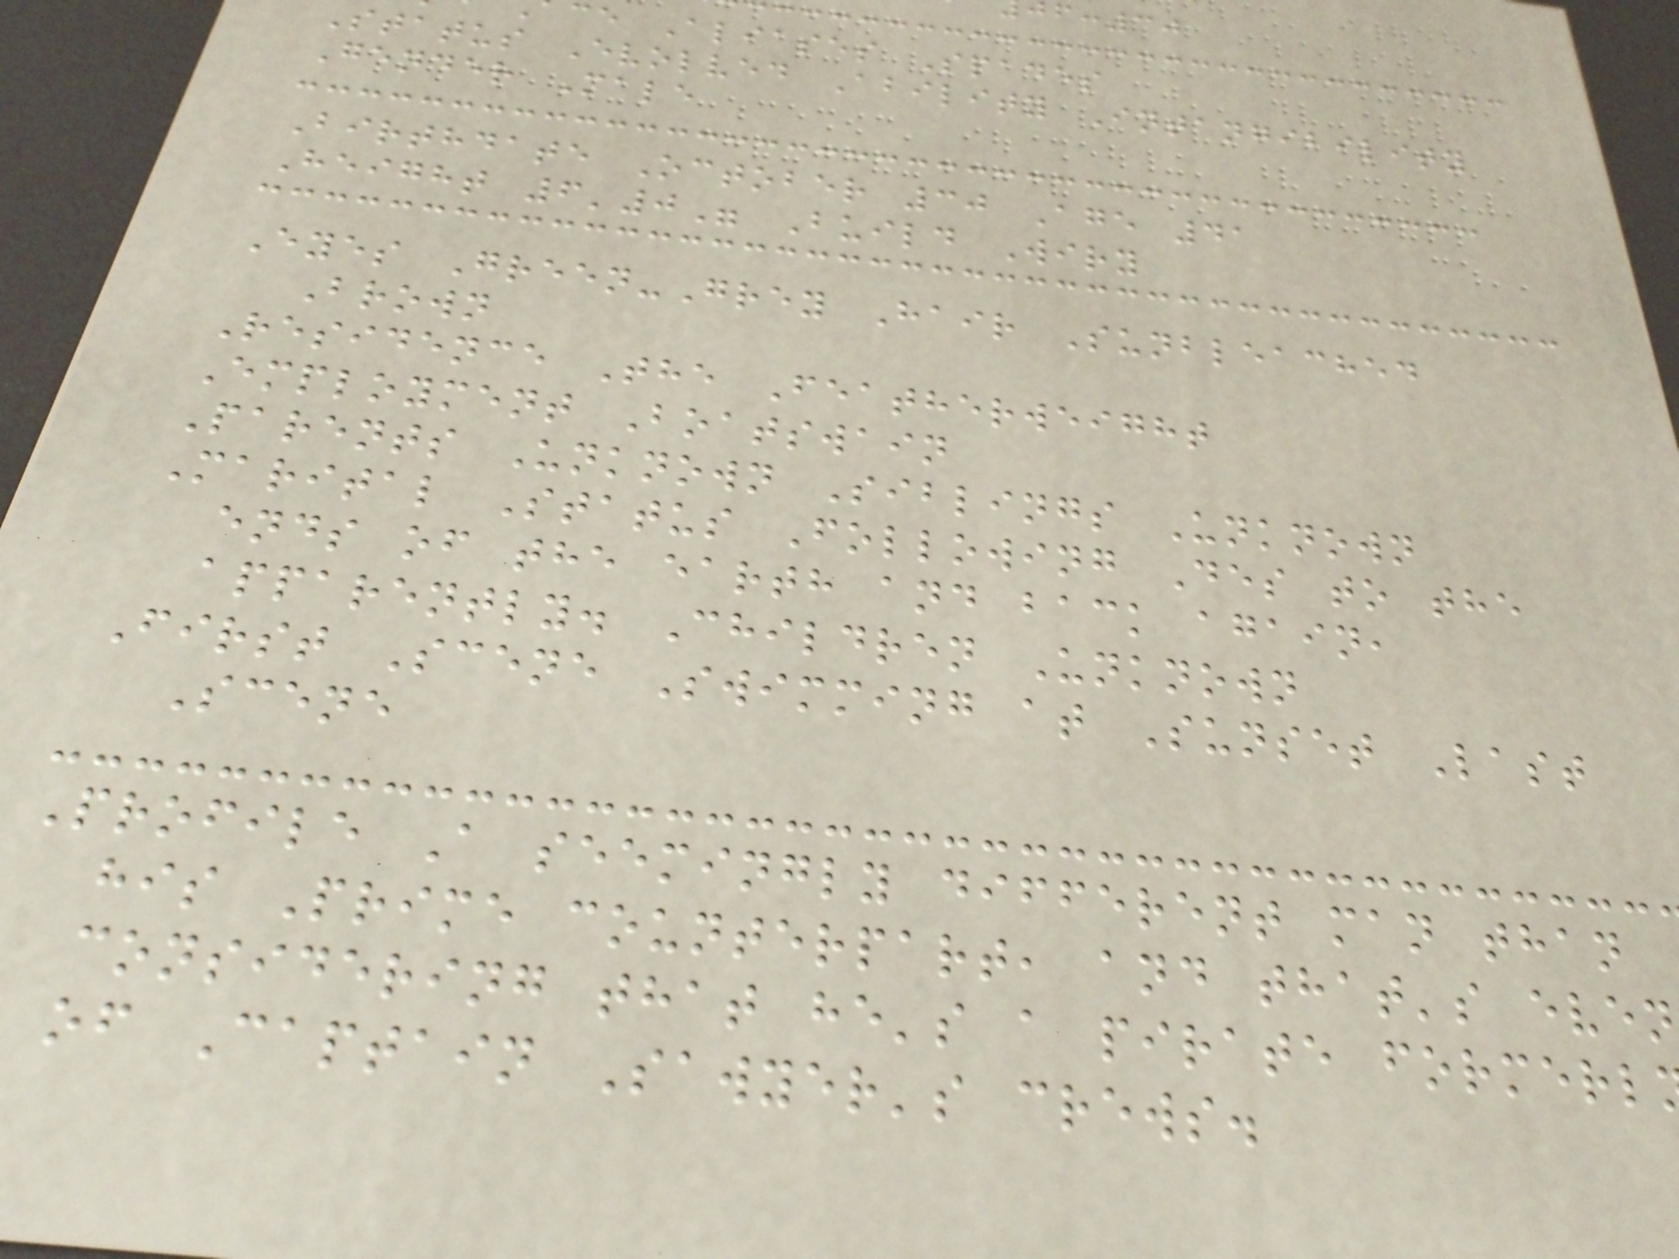ce Aliases Spades
Status Evolved Ability Intangibility
Gender Male
Birthdate October 30 Age 41
Height 6'0" Build Wiry
Eyes Green-Grey Hair Sunbleached
Brown
Residence The Featherweight
Employment Boatswain
Parents Unknown Siblings Unknown
Marital Status Following Des to the
ends of the earth and back again,
apparently. Children Unknown
First Scene Swimming at Sunset Last
Scene
Profile A seemingly different man than
his Prime counterpart, and that's even
considering that he's a pirate formerl
of Captain Sawyer's crews.
